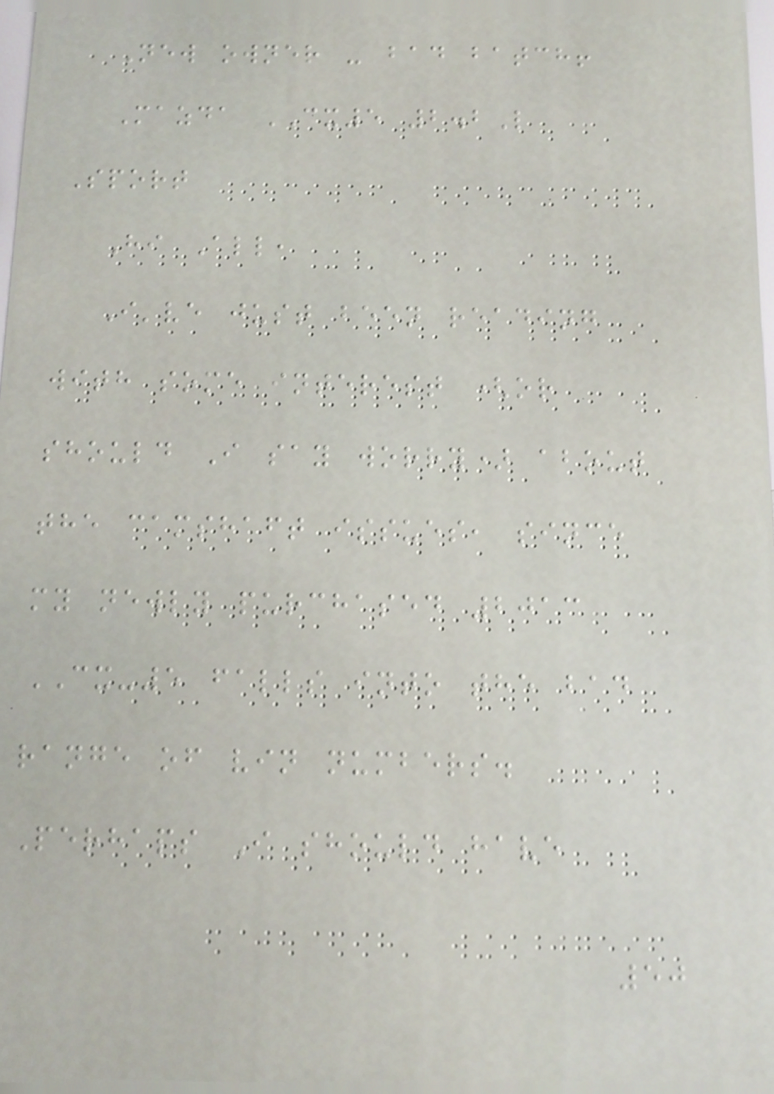New owner - bad batch!
Mazda CX5 2.2L
Sport
Hi All,
I've just been reading
with some interest (or
should I say worry) about
the camshaft issues, since
my newly purchased 2013
CX-5 falls into the bad
range of vin numbers.
Perhaps I should have
50
